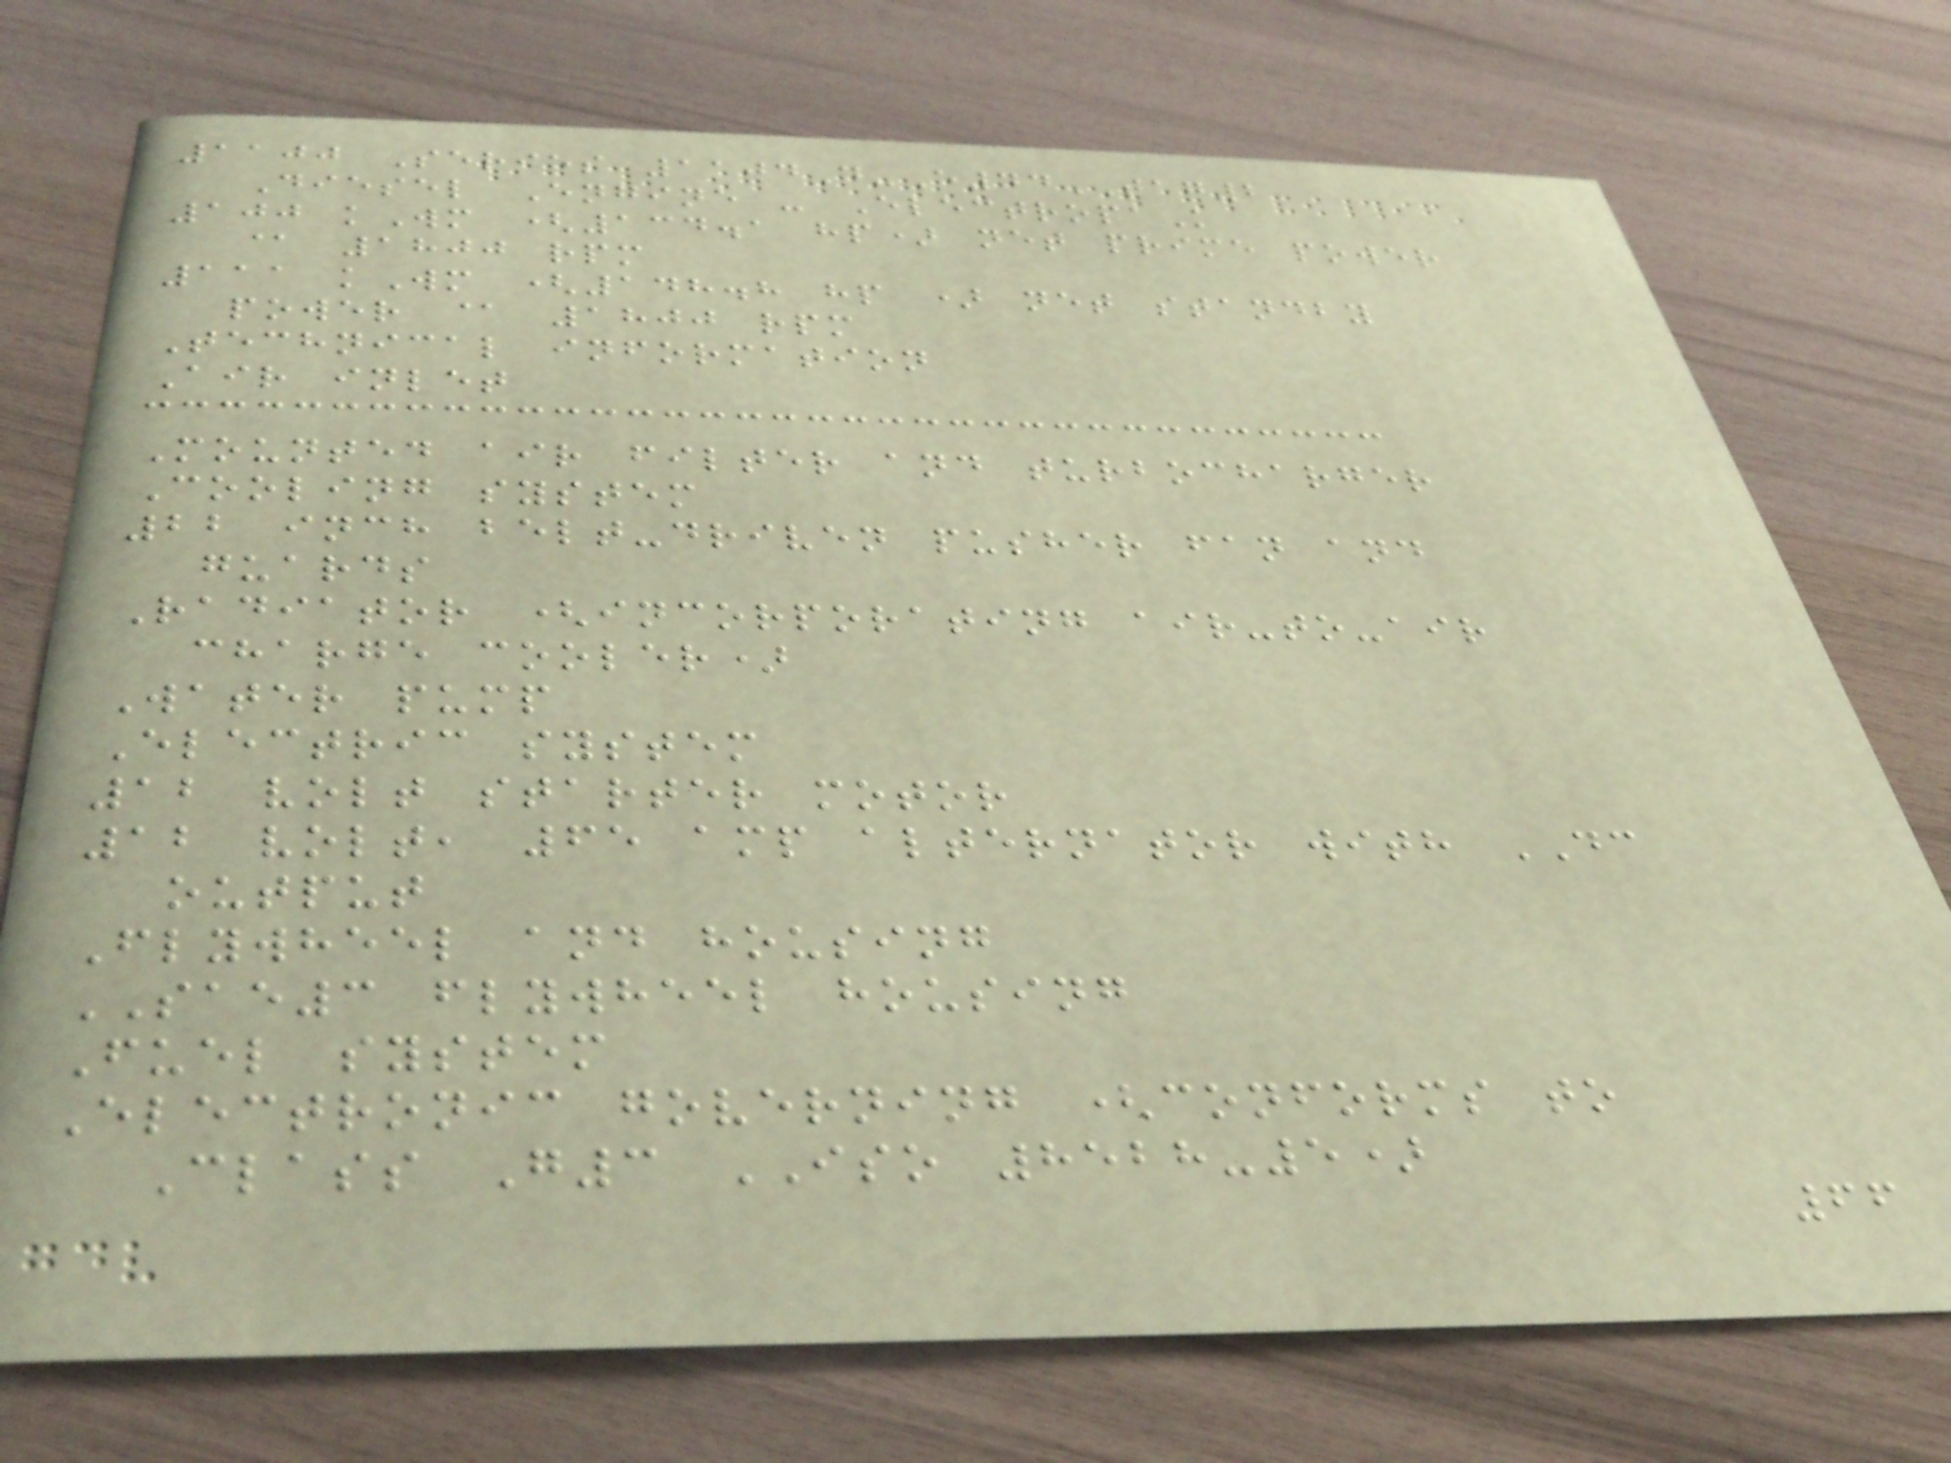1100 Series 1104D-E44TAG2
Diesel Engine - ElectropaK
100 kWm (134.1 hp) net prime power
@ 1800 rpm
111 kWm (148.8 hp ) net standby
power @ 1800 rpm
Technical information
Air inlet
Mounted air filter and turbocharger
Cooling system
22 inch belt-driven pusher fan and
guards
Radiator (incorporating air-to-air
charge cooler)
Water pump
Electric system
12 volt starter motor
12 volt, 65 amp alternator with DC
output
Flywheel and housing
SAE3 flywheel housing
Fuel system
Electronic governing (conforms to
Class G3 ISO 8528-5)
66
